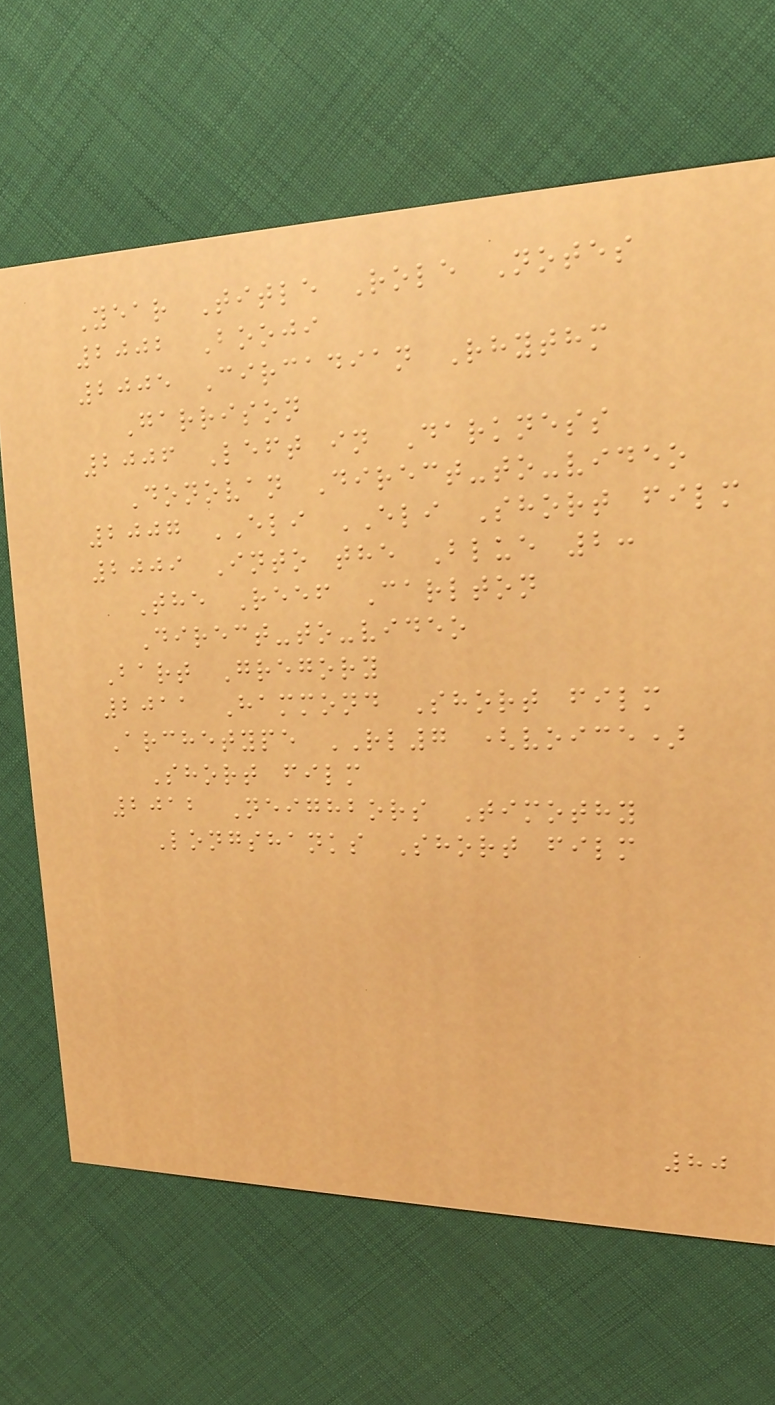Year Title Role Notes
2002 Booji
2005 Circadian Rhythm
Garrison
2006 Left in Darkness
Donovan Direct-to-video
2007 ELI ELI Short film
2009 Into the Blue 2:
The Reef Carlton
Direct-to-video
Bart Gregory
2011 Hammond Short film
Archetype RL7 (voice)
Short film
2012 Neighbors Timothy
Longshanks Short film
80
